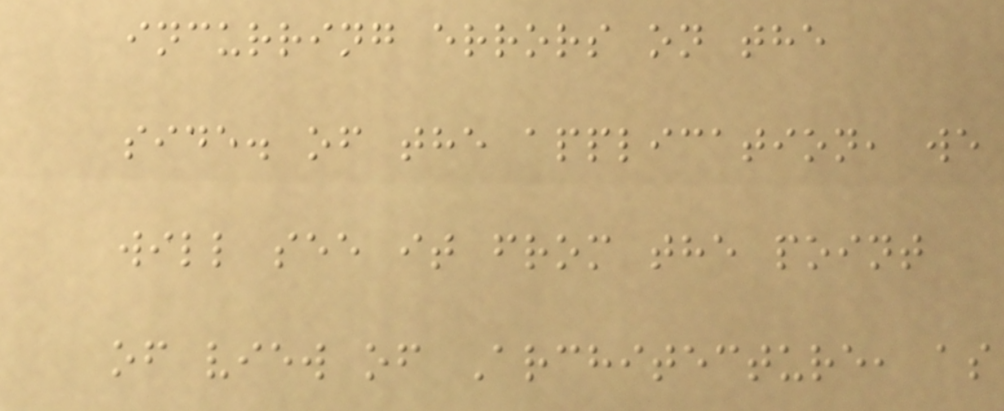incurring errors on the
side. of the application, we
will see it from the point
of view of Architecture, as
